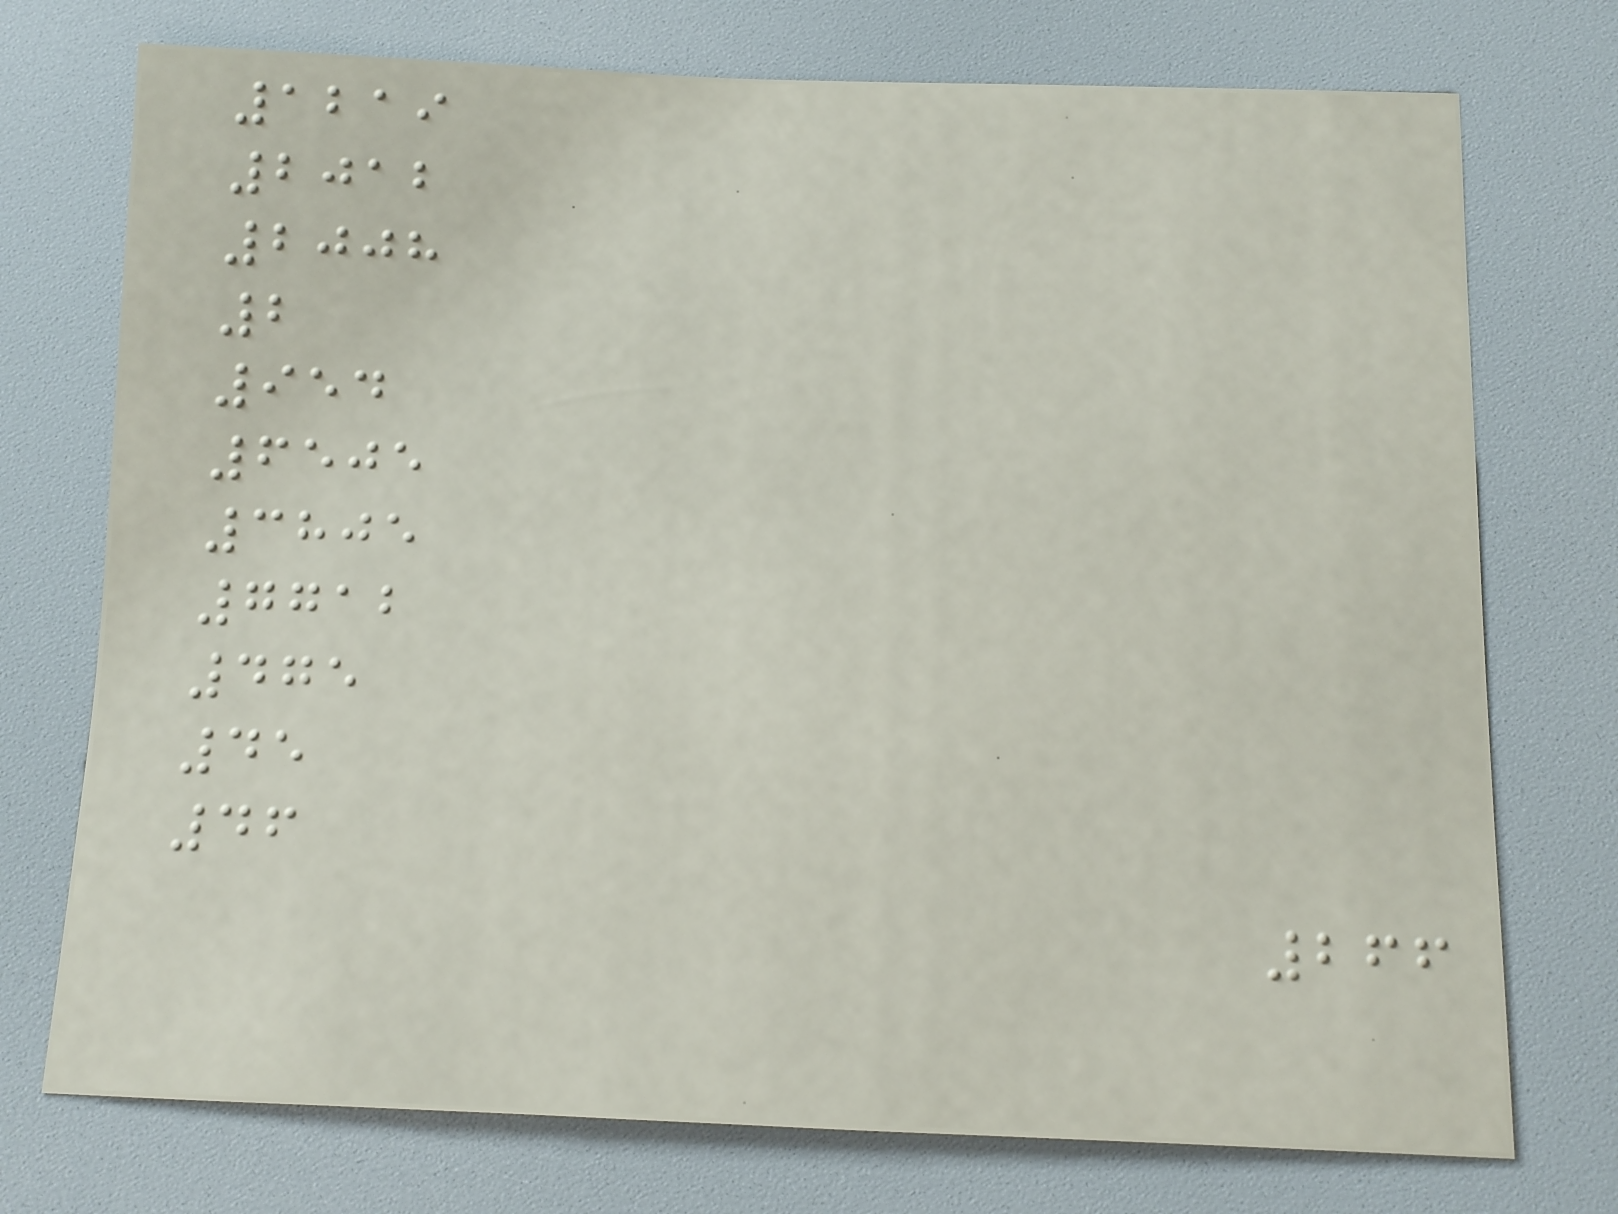1219
2012
2008
2
954
6505
3805
7712
475
45
46
266
